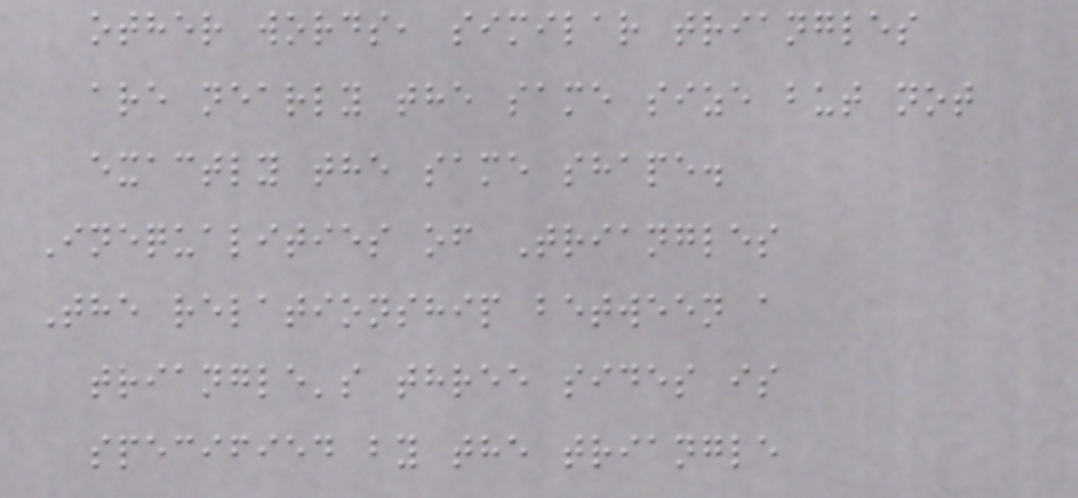other words, similar triangles
are nearly the same size but not
exactly the same shape.
Inequalities of Triangles
The relationship between a
triangle's three sides is
specified by the triangle
